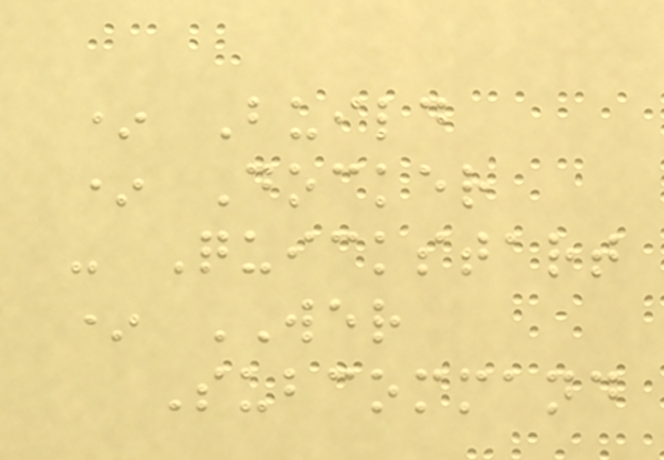* Build
* Docker
- Quickstart
* WER
Subcommand
